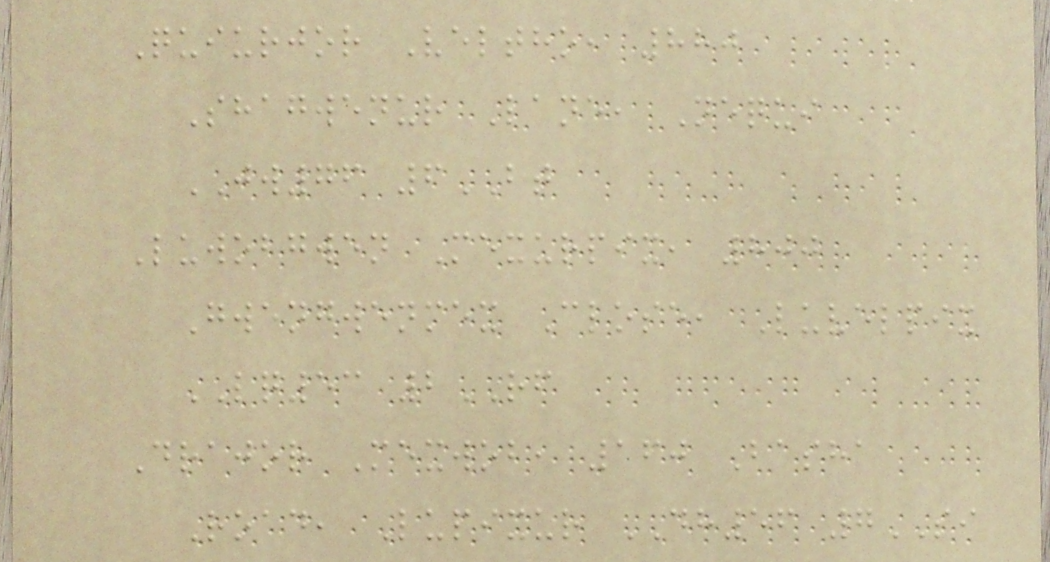Quiurjor Veltho, 880
Shagwenur Lane, Nequi
JW76 6BT
Luwobgwen Mexurpix, 800
Gwengwenmex Close, Luvelpix
LQ53 2RF
Drajor Mexwob, 160 Basha
Road, Lupixur DH56 7SI
